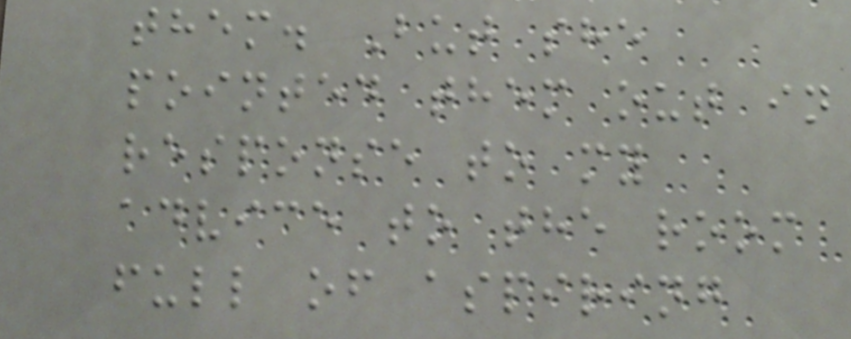them. But she
pointed them out in
response to my
advice to the room
full of aspiring
